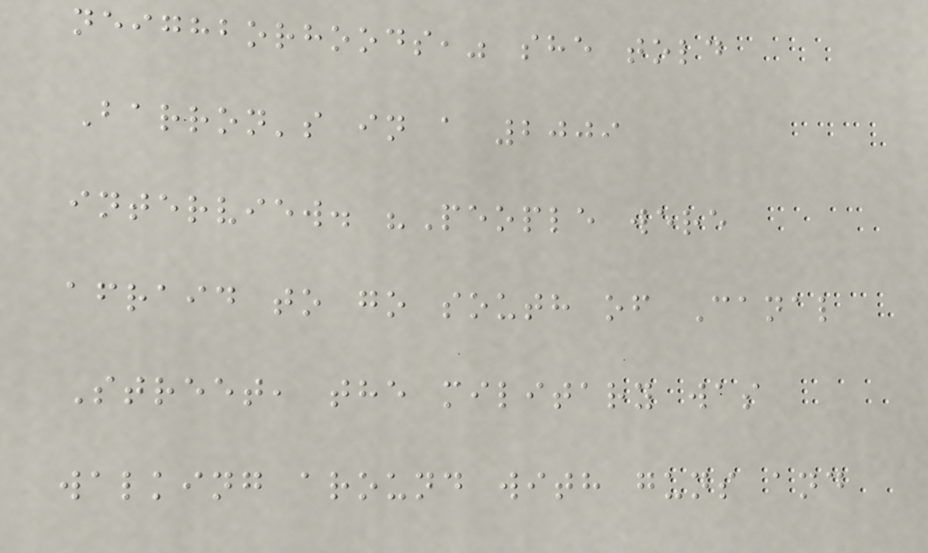neighborhoods," she told
Barron's in a 2009
interview. "People were
afraid to go south of Canal
Street, the military was
walking around with guns and
